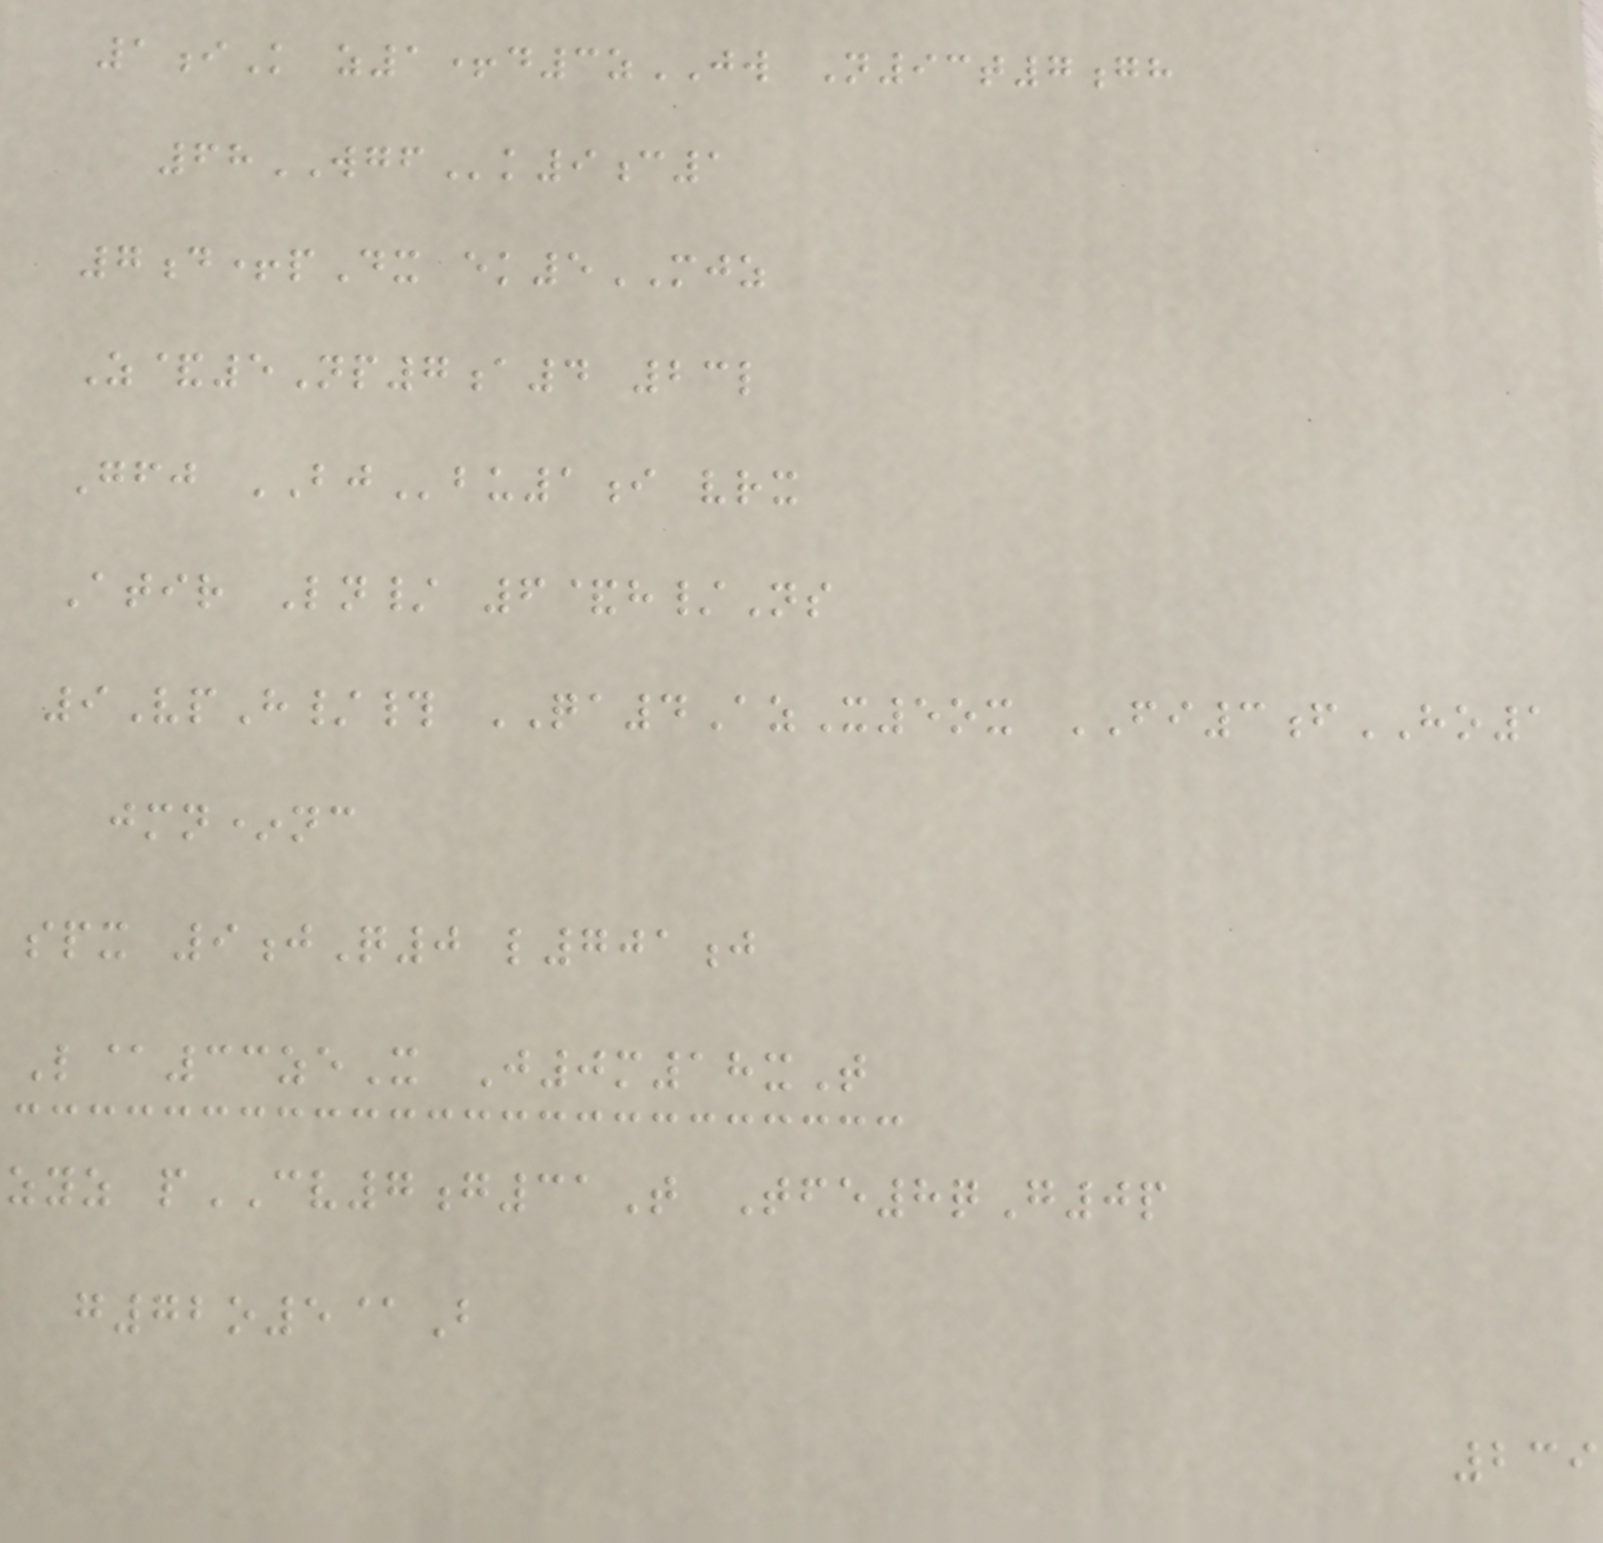1iK z1+d3zJW N93t7gh
68WGFk9c1
7d+pDx ek5MJZ
Z&5Np7a4 23l
Gfj BJbu1i vrx
Atir Ln/ 6&h/Ns
9VpH/# QA4AzX5ox FI3fHO1
jmn*nc
spx 9jQ0 l701j
L@33zeX J0m18xT
zyz pCV7g31T Tfe8qG0p
g72o5@B
239
